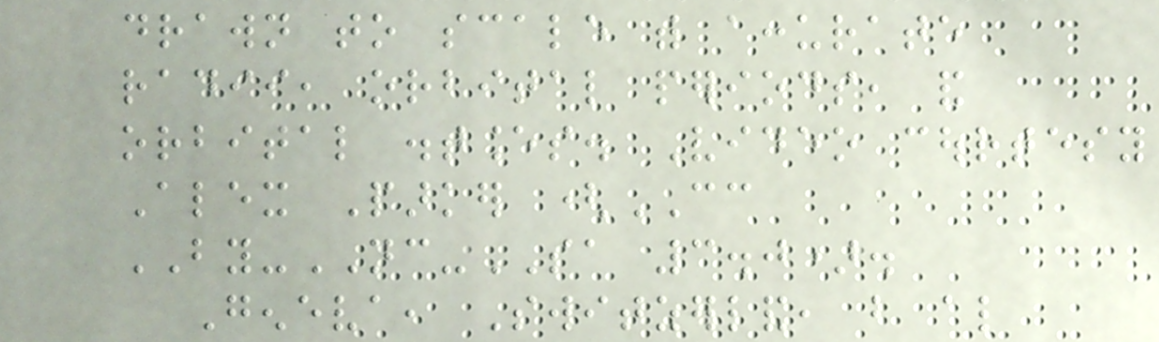drawn to scale with accurate
radii, orbital periods, and
orbital distances. Video courtesy
Alex Parker (CC
BY-NC-SA 3.0).
Geneva, Switzerland, but also
